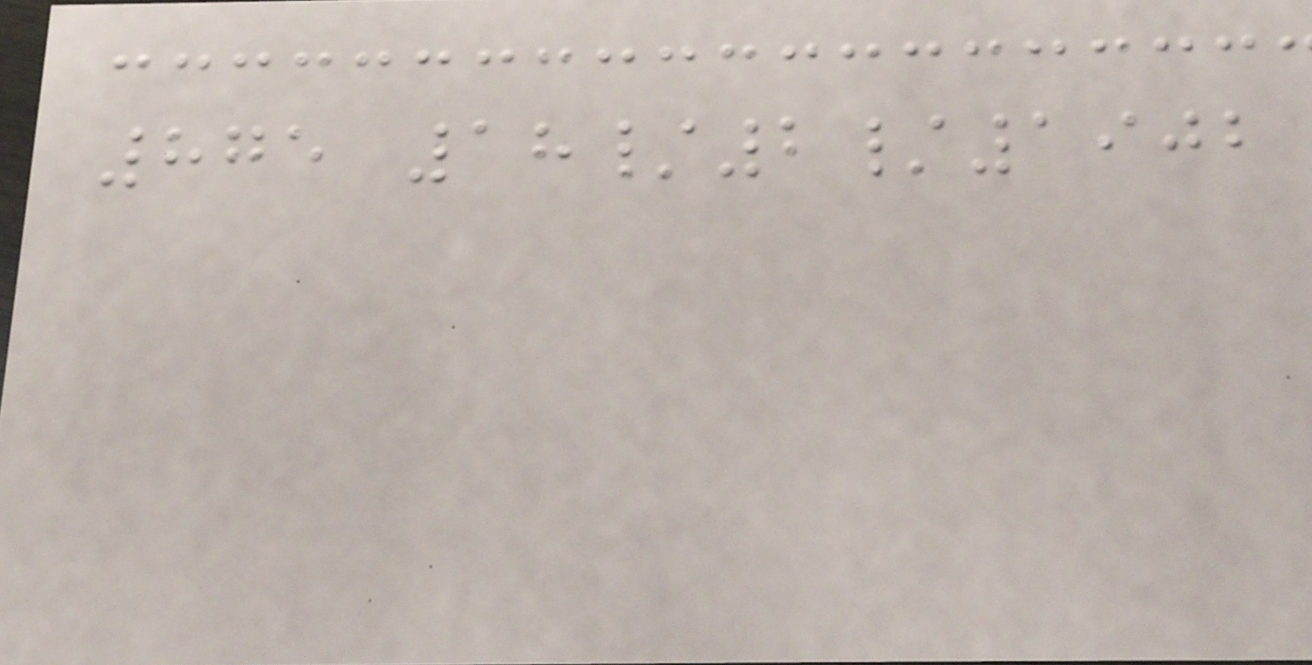875 18/2/1902
